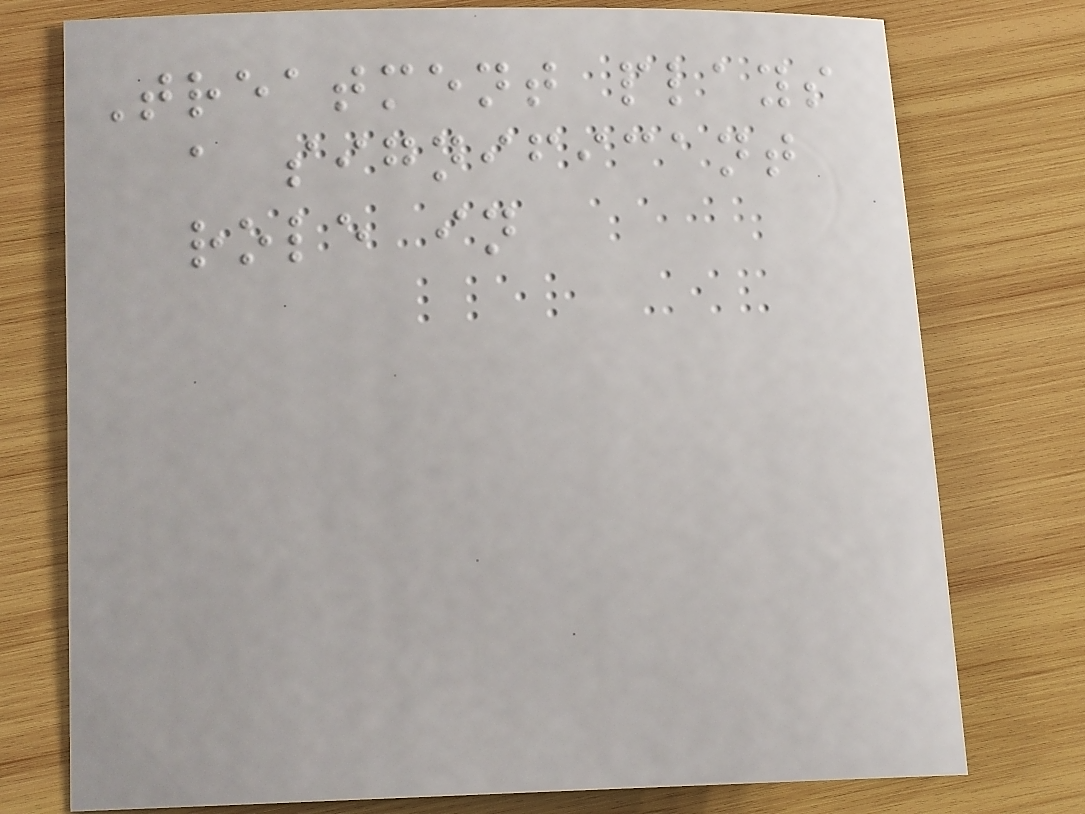Treatment plays
a significant
role in
